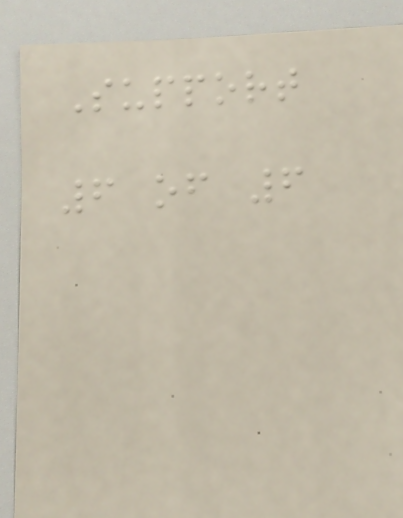Support
6 of 6
